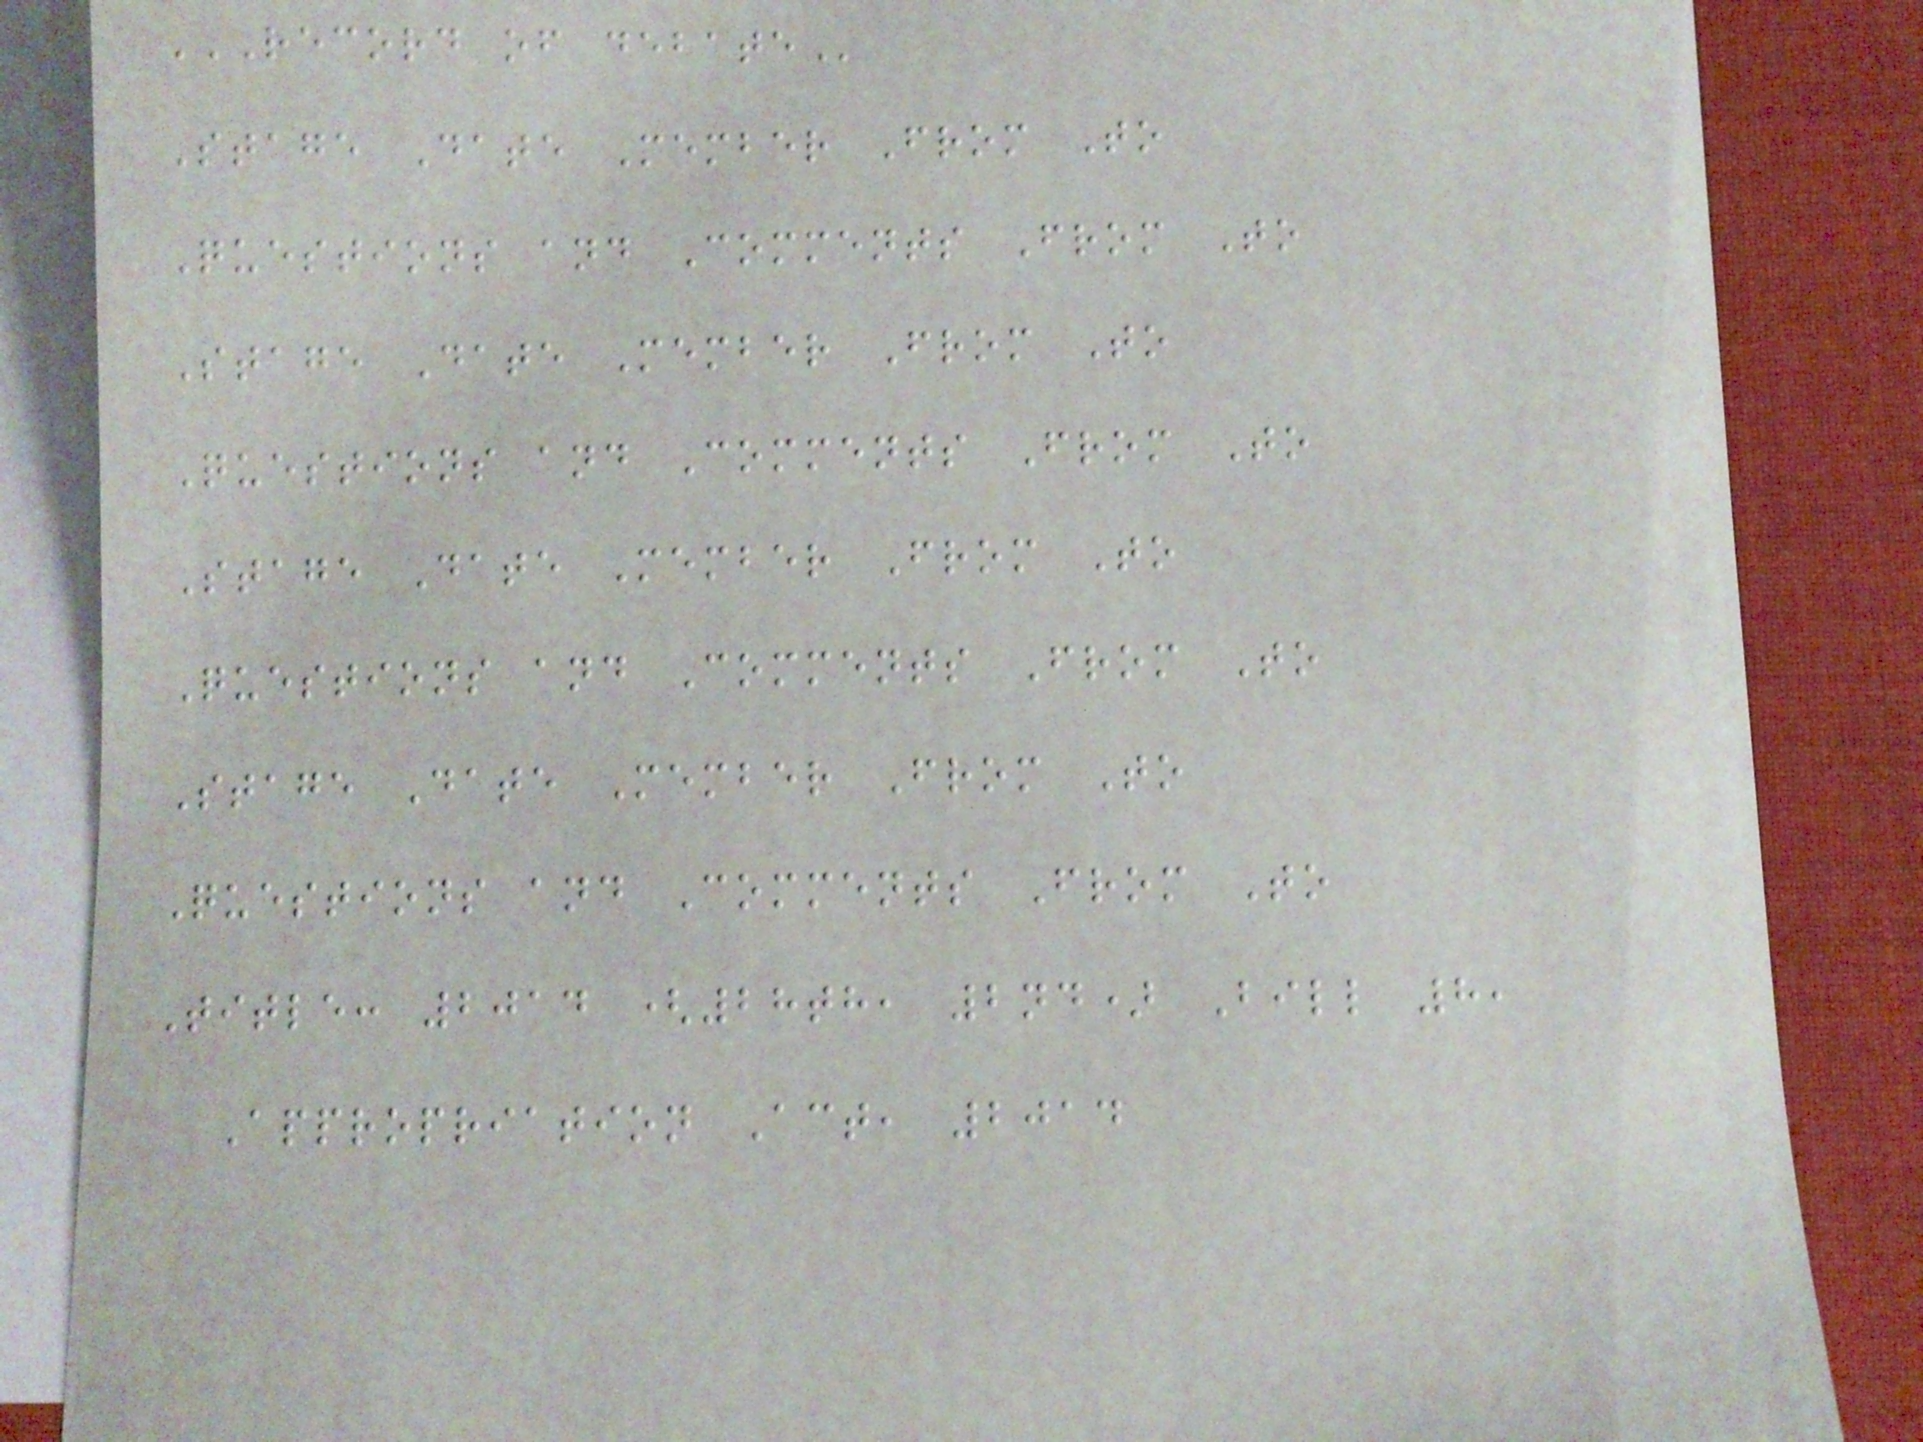RECORD OF DEBATE
Stage Date Member From To
Questions and Comments From To
Stage Date Member From To
Questions and Comments From To
Stage Date Member From To
Questions and Comments From To
Stage Date Member From To
Questions and Comments From To
Title: 2014 (28th, 2nd) Bill 8,
Appropriation Act, 2014
